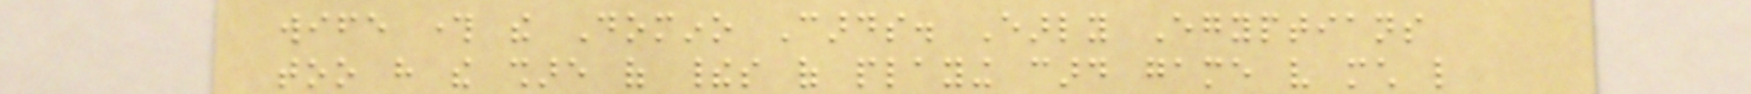wife through the Domino Cards. Early Egyptians
too have the share of theirs of playing card game very much like
